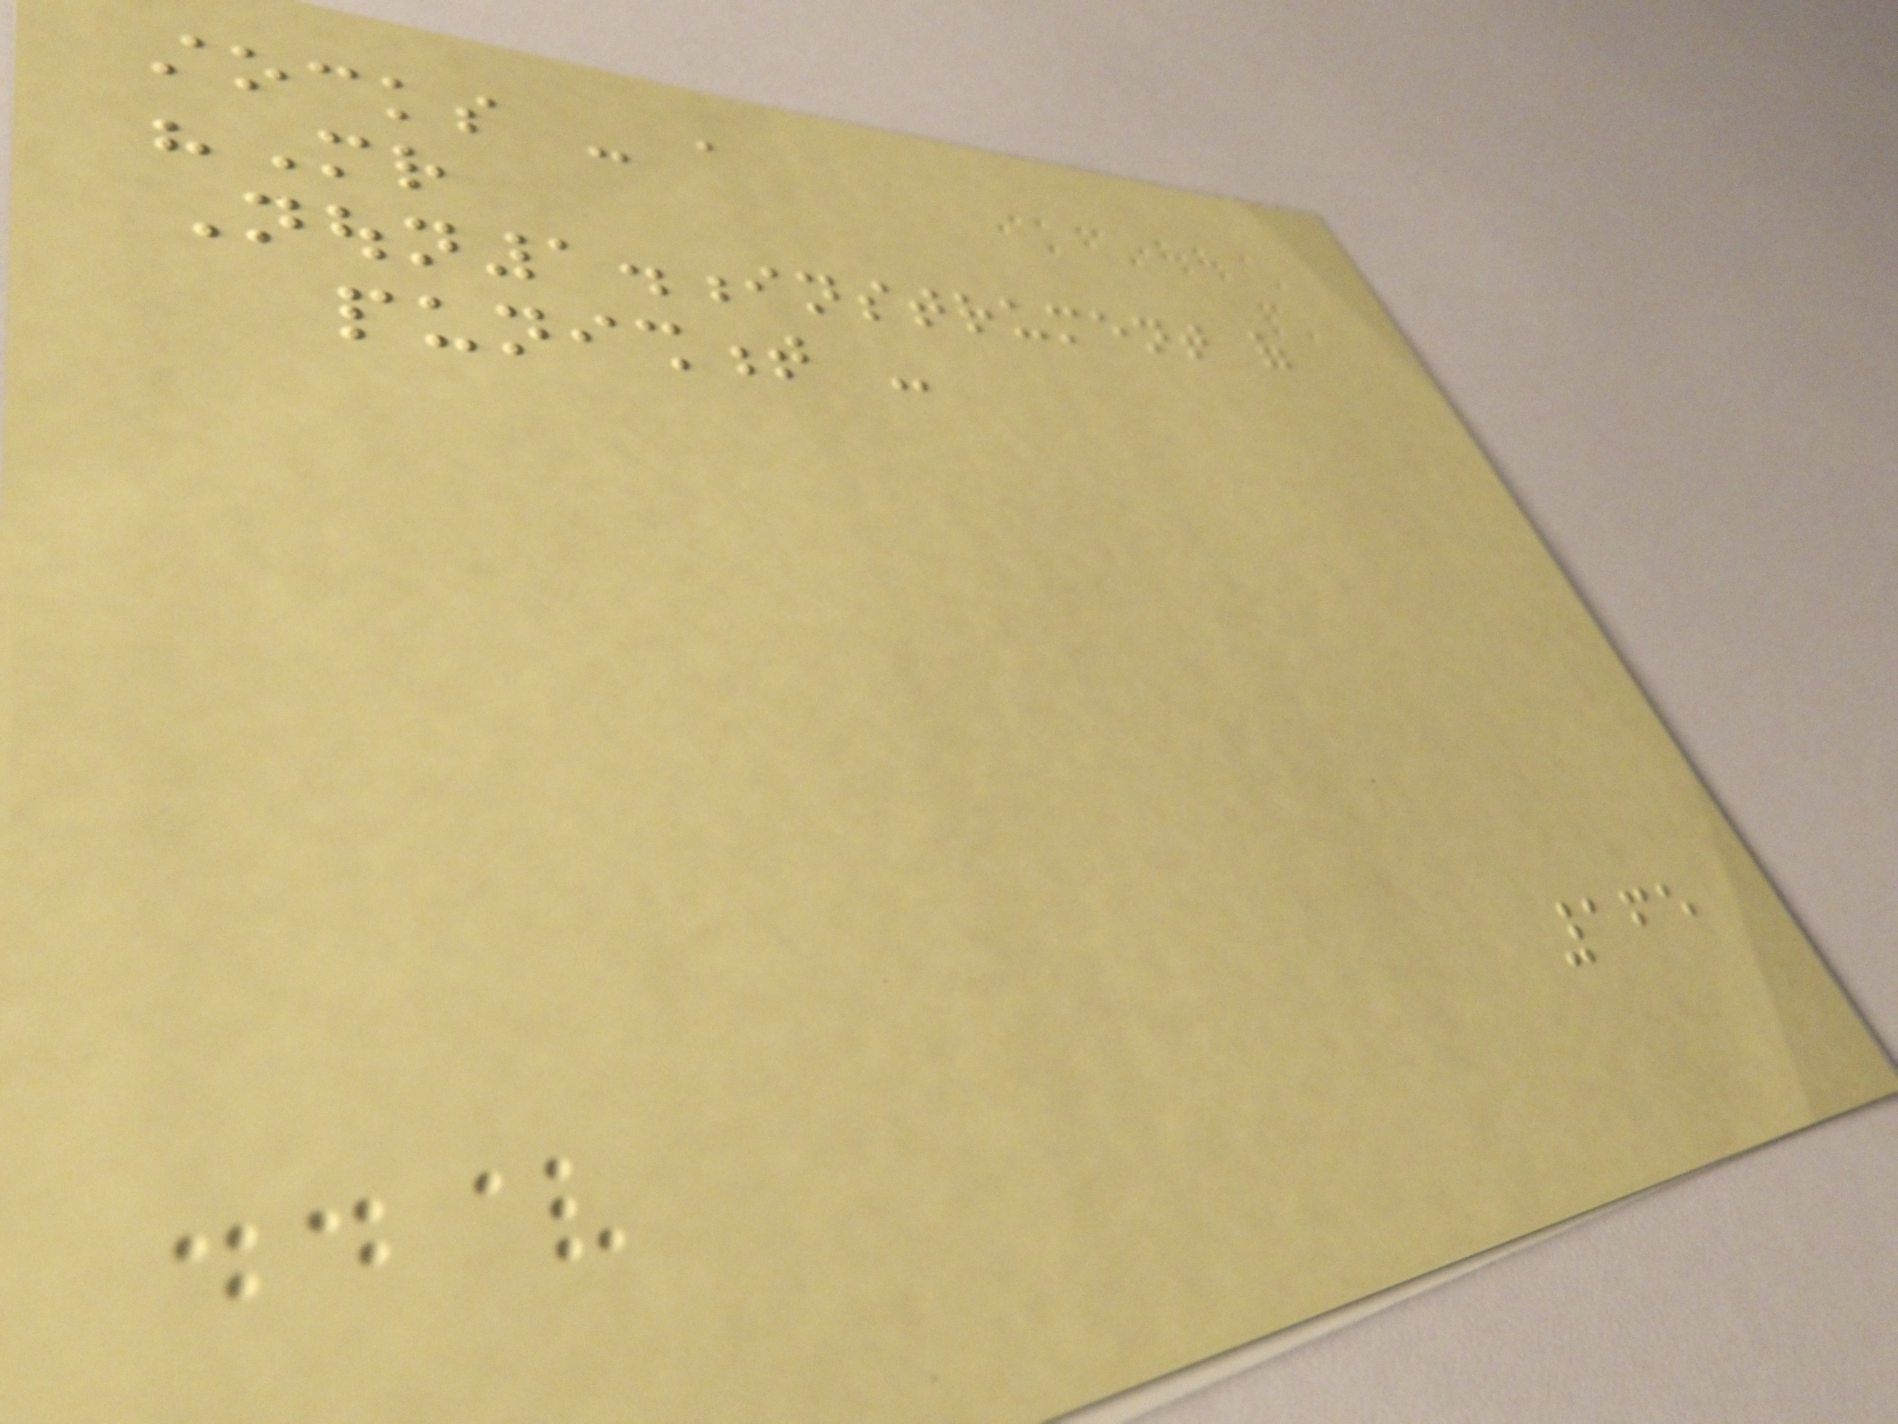stocks - a
"Mr
Noun1.instrument of
punishment -
165
